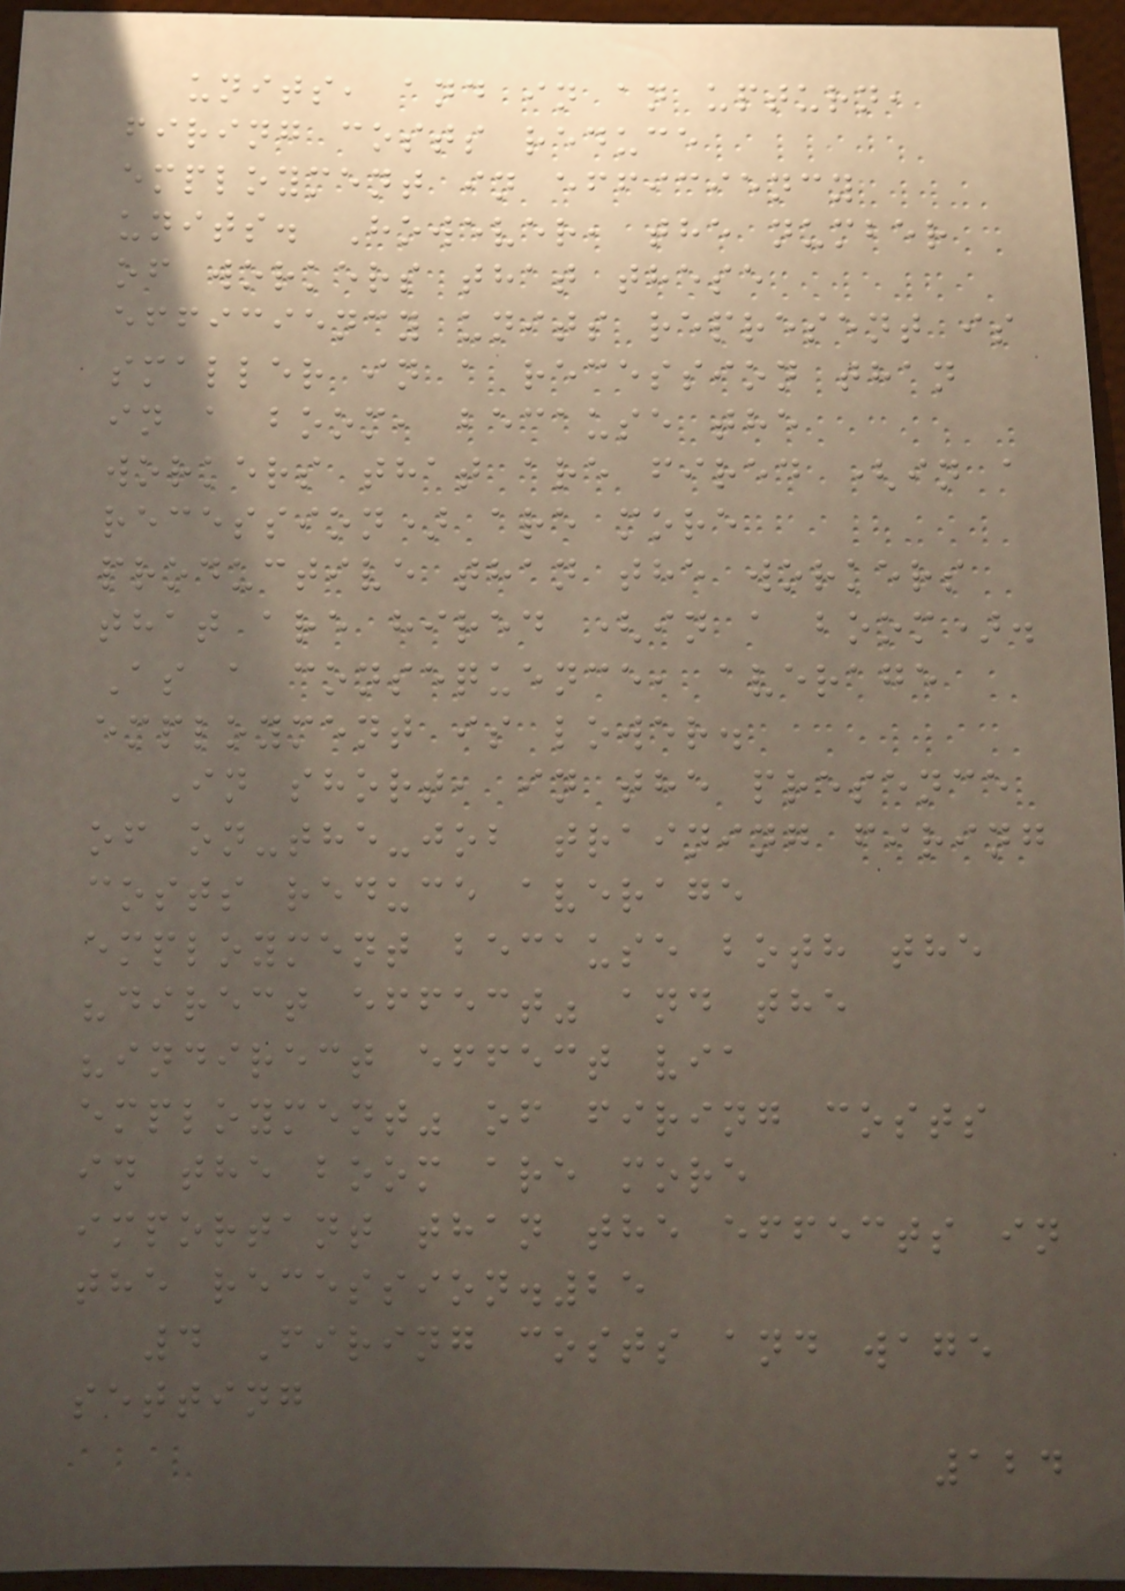units, and in an upturn,
firing costs reduce
employment in efficiency
units. However, the number
of workers that these
efficiency units represent is
smaller in a recession than
in a boom, because the
workers that are fired (in a
recession) are more
productive than the workers
that are hired (in a boom).
As a consequence, average
employment is lower.
In short, in the presence
of on-the-job training firing
costs reduce average
employment because both the
"direct effect" and the
"indirect effect via
employment" of firing costs
in the boom are more
important than the effects in
the recession.25
4 Firing costs and wage
setting
124
